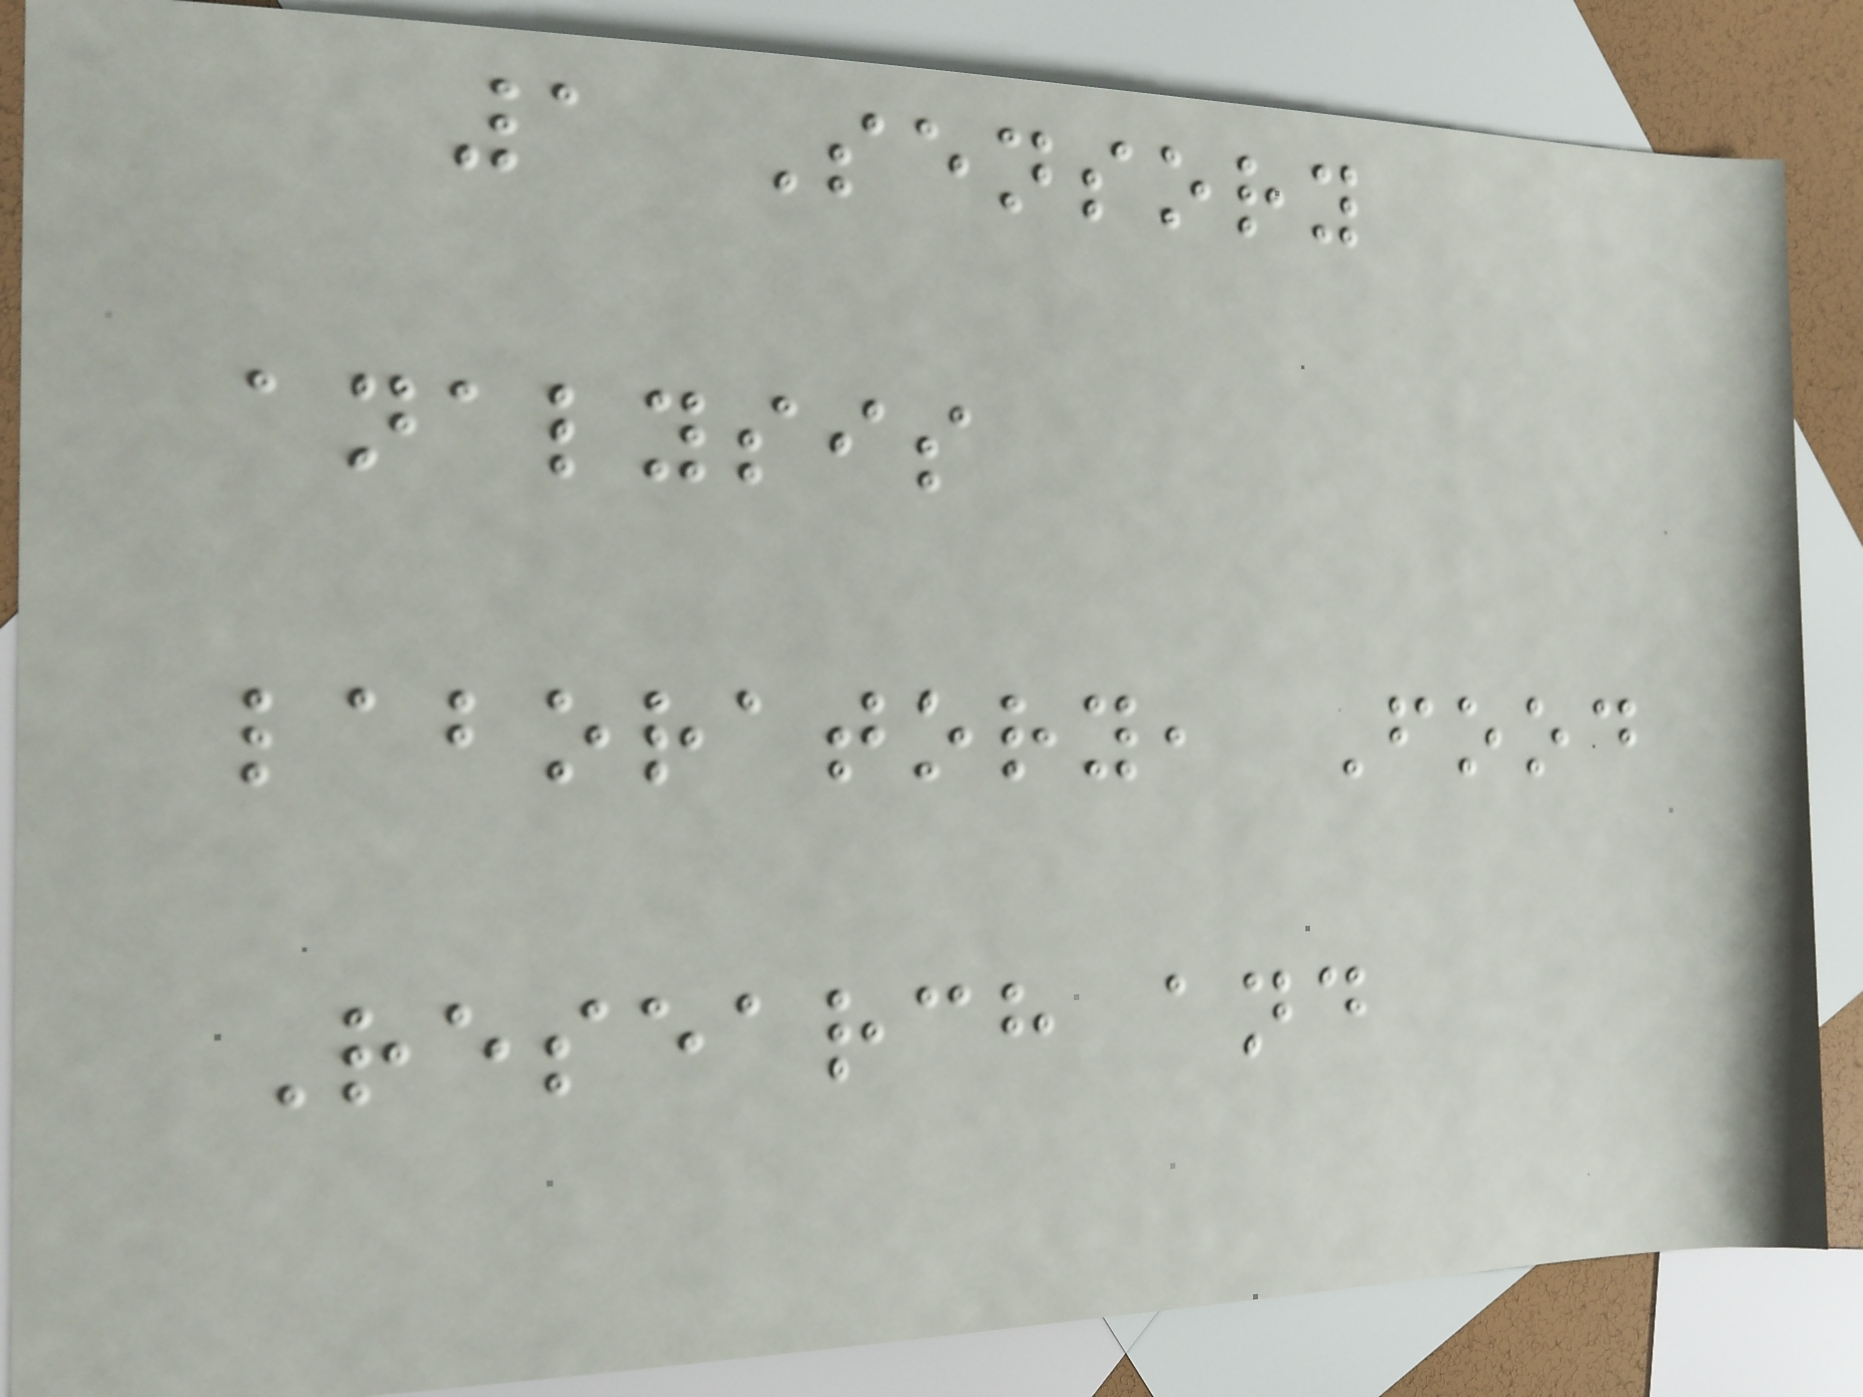1 Sensory
analysis
laboratory, Food
Research and
